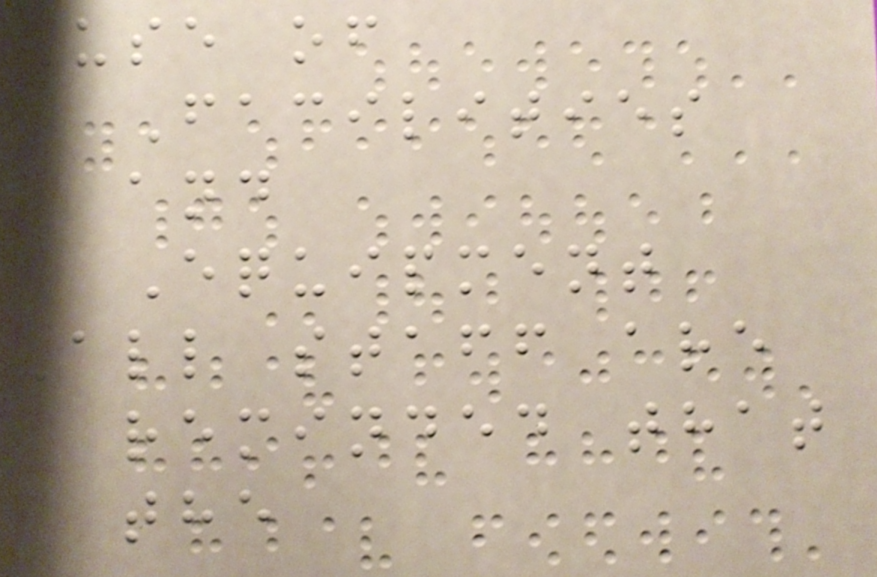Use of
Facilities
and
Equipment
All staff are
reminded that
the
